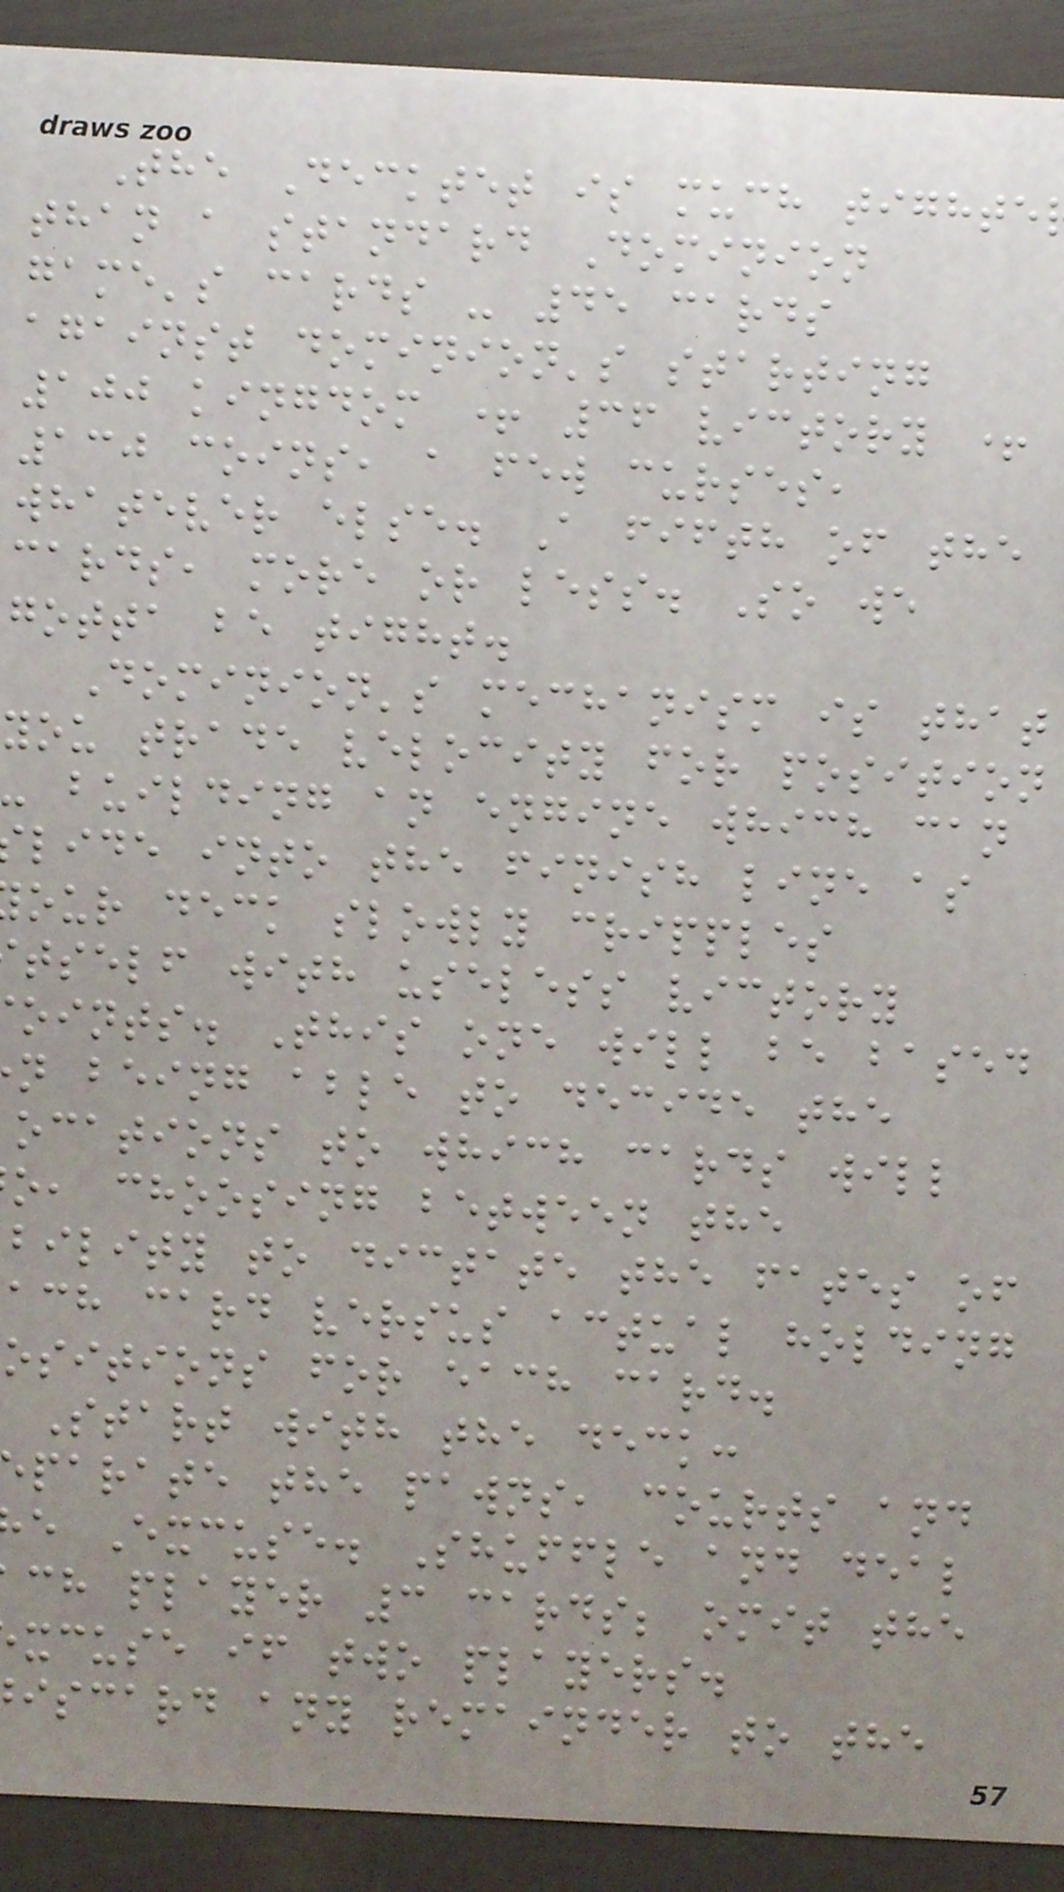The Decktet is much tighte
than a standard Dominion
game's cards - 45 cards
against dominion's starting
100 kingdom + 36 victory +
130 coins, a few curses,
whatever else. A fifth of the
cards, more or less. So we
gotta be tight.
Dominion's mechanism is that
you trade velocity for position
building an engine which can
lide into the finish line as
our deck slowly cripples
tself with useless victory
oints. This one will be based
n being able to decide the
ocations to which cards will
o, choosing between the
bility to dictate the fates of
ach card versus actual holding
ositions for each card.
Start with the deck:
parate the pawns, courts and
e Excuse. Shuffle and deal
ch player 3 cards; omit the
xcuse if two players.
iscard any remainder to the
